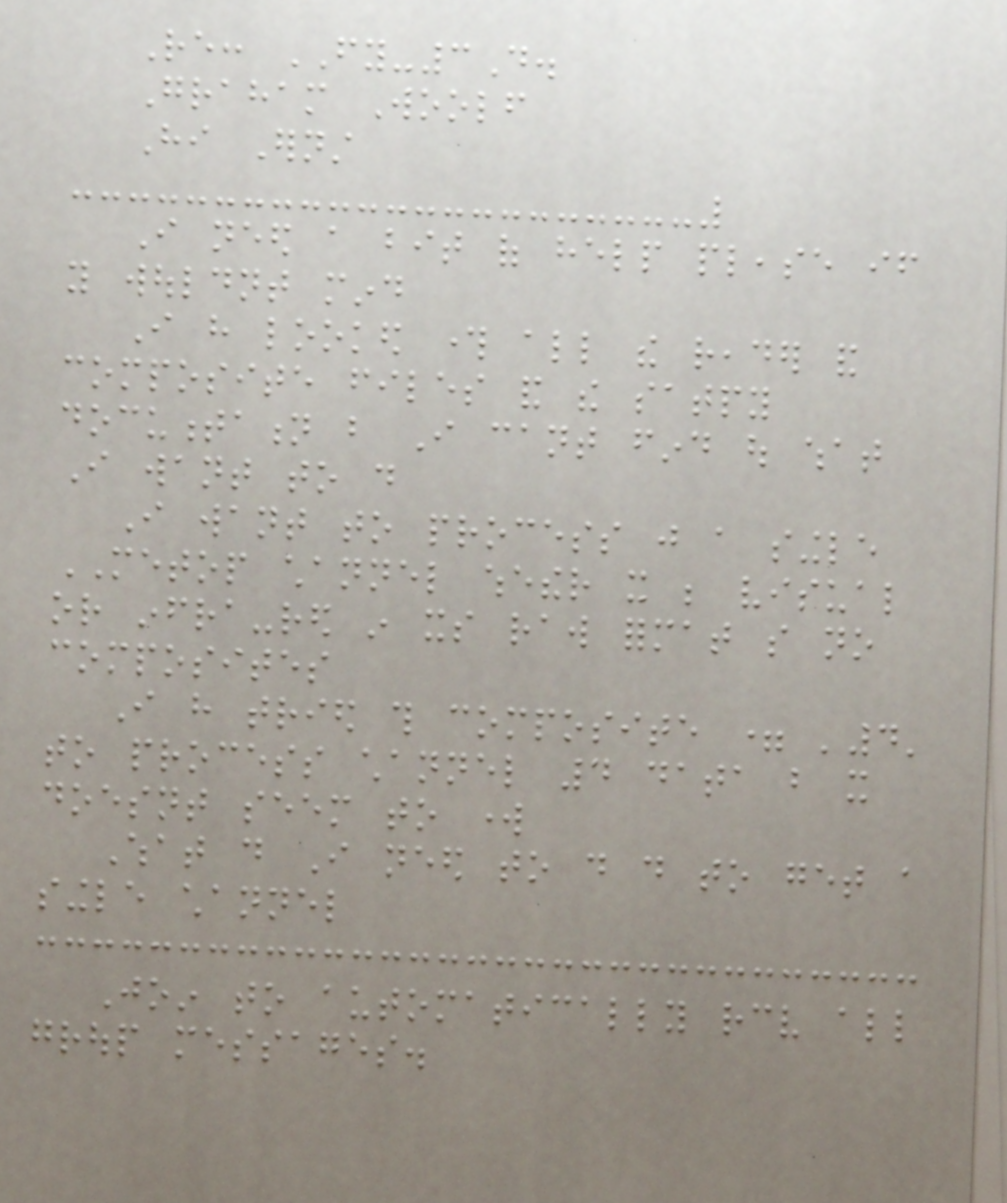Re: FY-3D.
Graham Woolf
Hi Ernst
I need a bit of help please if
you wouldnt mind
I have looked through all the reader and
composite files and the satpy
documentation but I cant find out what
I want to do
I want to process just a single
METOP channel whether it be visual
or infra-red in its raw format so no
composites
I have tried this composite = '4'
to process channel 4 data but it
doesnt seem to work
What do I need to do do to get a
single channel
Join to automatically receive all
group messages.
